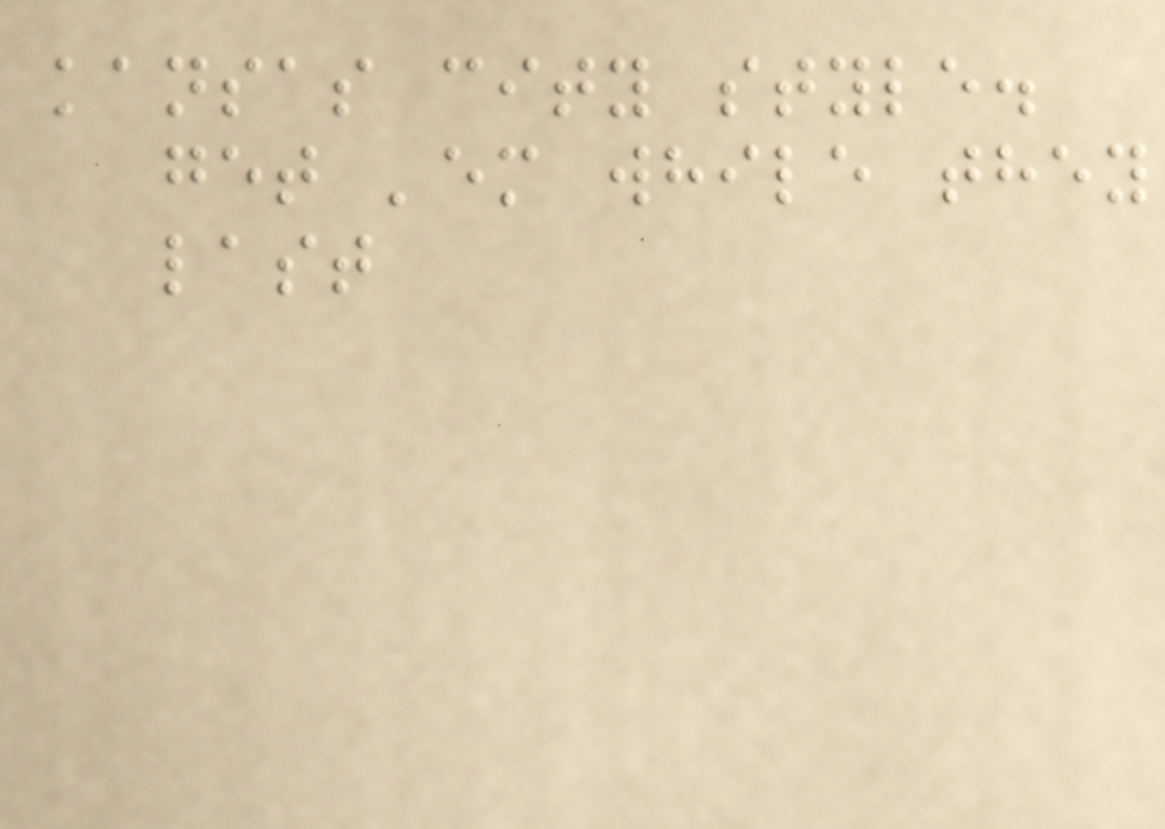kansas city style.
get 'em while they
last
